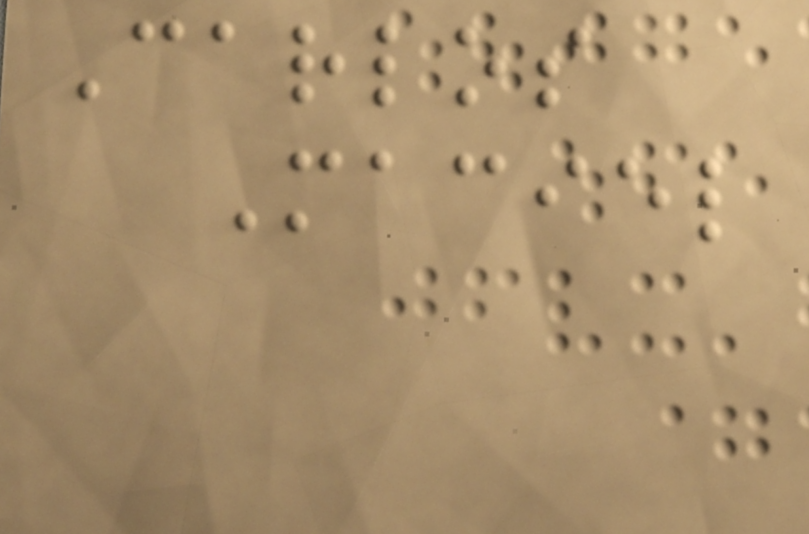Carlos
Maciel
